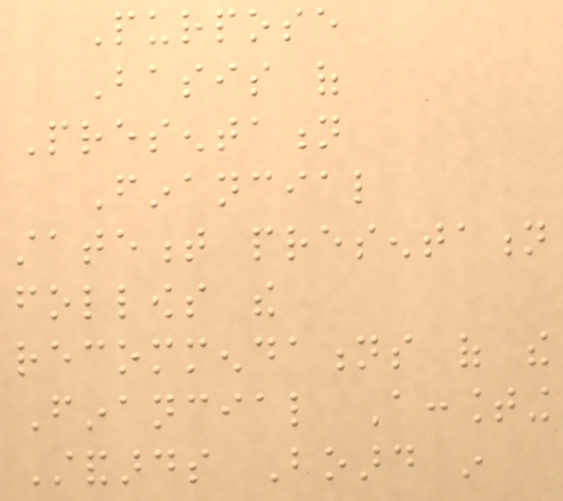Purpose
Basis of
Presentation
Financial
statement presentation
follows the
recommendations of the
Financial Accounting
Standards Board in
